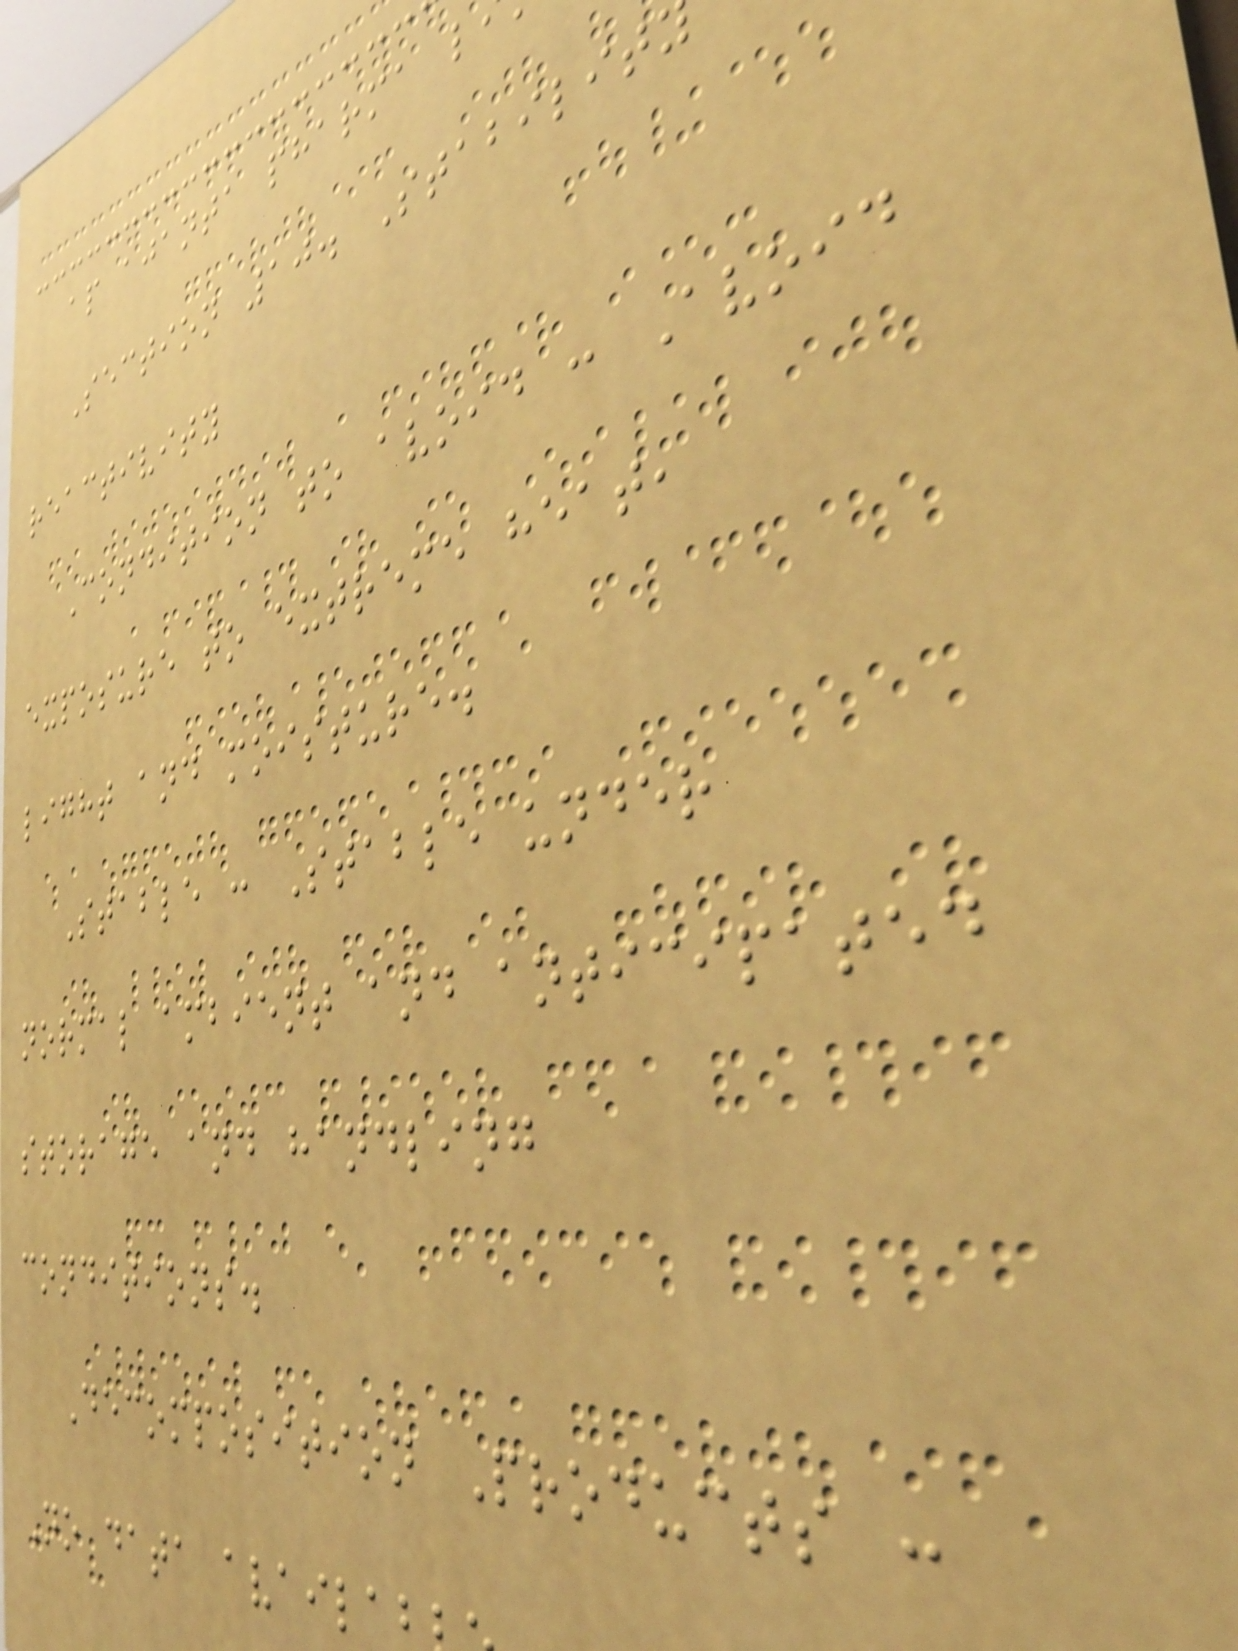ap ajanta pharma l
Section 10. Stabilit
reactivity
Condition to avoid : Avoid
exposure to extreme heat,
light and moisture.
Stable : Stable under
normal ambient and anticipated
storage and handling
conditions.
Decomposition Products :
No data availa
